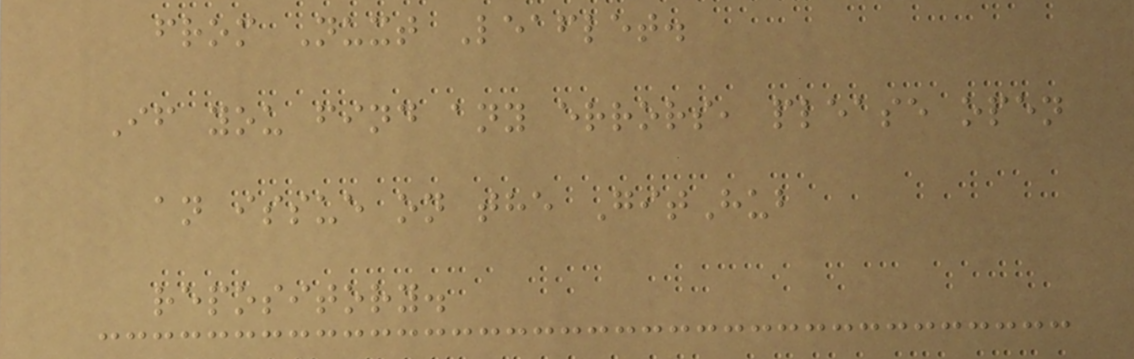from Nuxt Leaflet.
If you find any errors, please open
an issue on the GitHub
repository.
